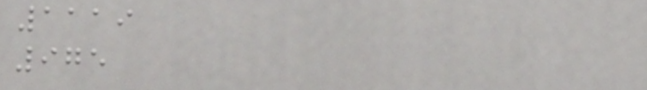1119
975
